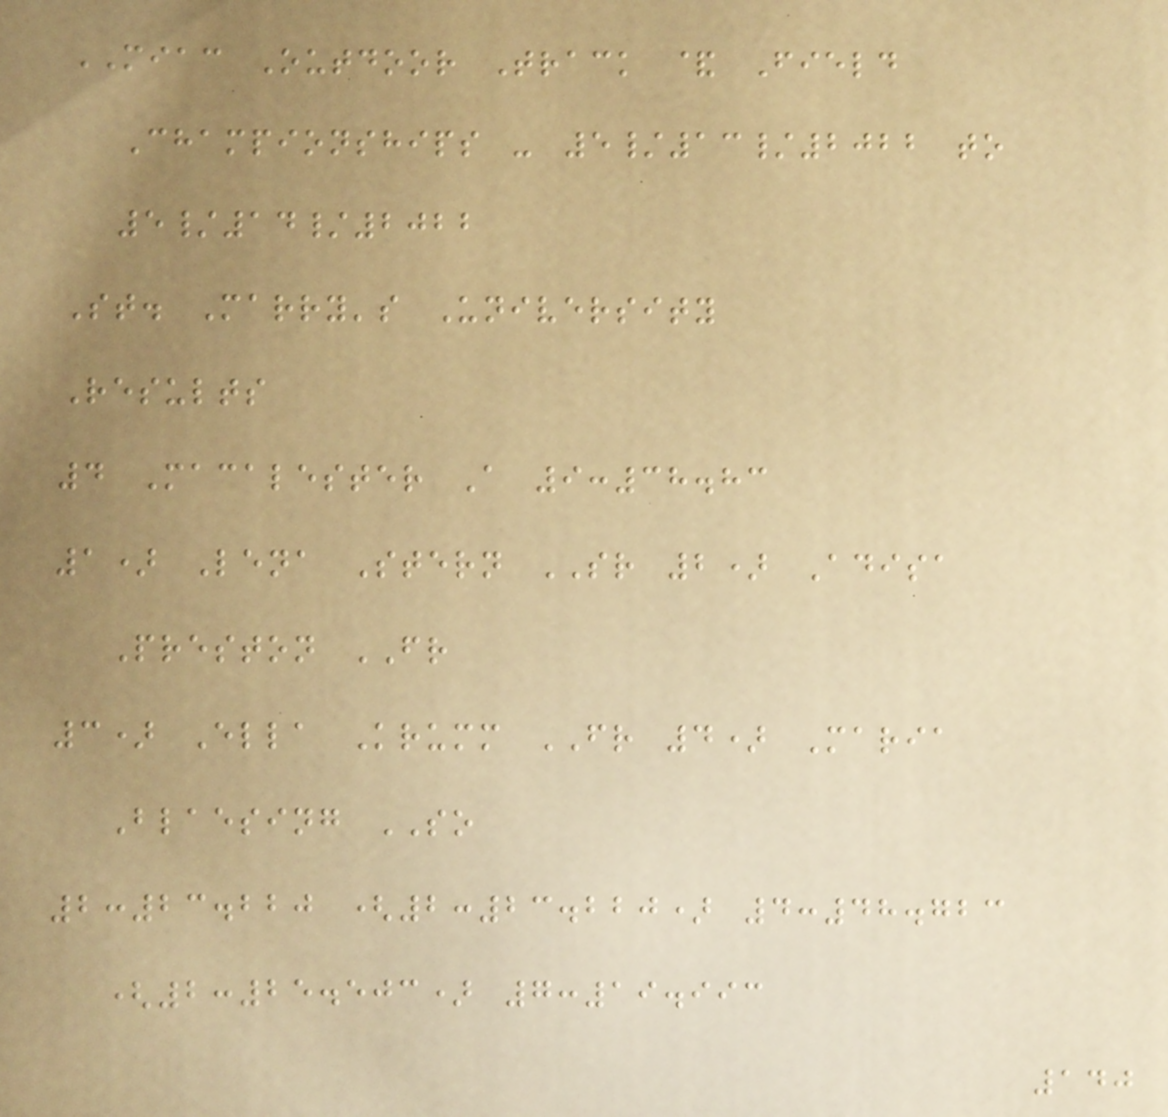MIAC Outdoor Track & Field
Championships - 5/13/2022 to
5/14/2022
St. Marry's University
Results
4 Macalester A 9:38.83
1) Lena Stern SR 2) Adisa
Preston FR
3) Ella Krumm FR 4) Maria
Blaesing SO
2:23.220 (2:23.220) 4:48.723
(2:25.503) 7:19.993
140
